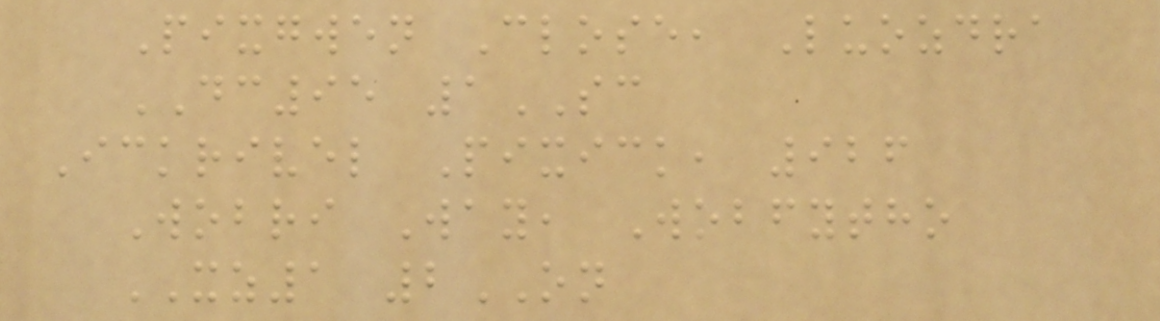Pixgwen Close, Luozdra
DC95 1SC
Ickrivel Pixick, 926
Wobri Way, Wobfytho
XZ1 2ON
